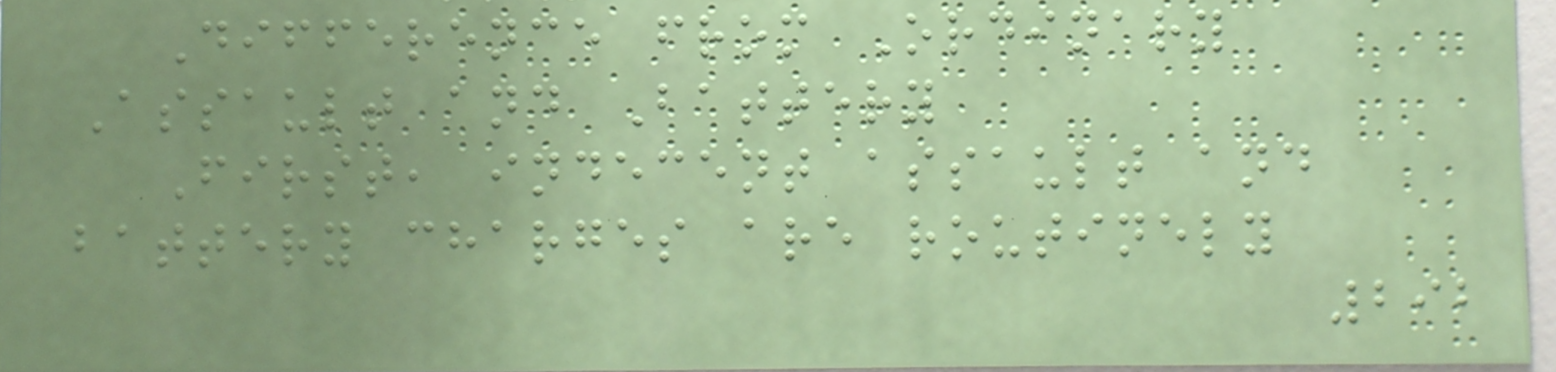Difference from Ordinary
Assault and Battery
First, indecent assault and
battery charges are routinely
292
